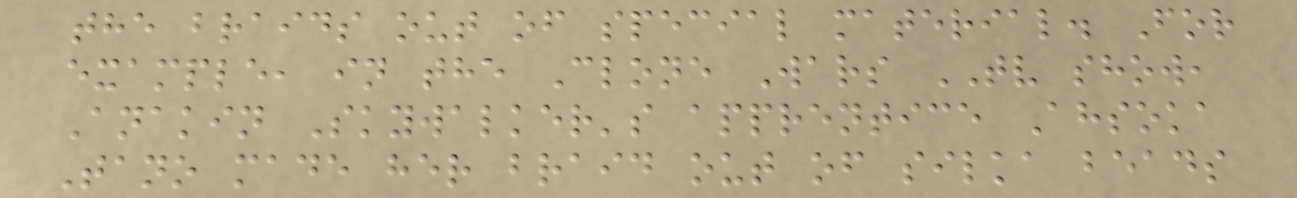the braids out of special material. For
example, in the Clone Wars TV show,
Anakin Skywalker's apprentice Ahsoka
Tano made her braid out of silka beads
